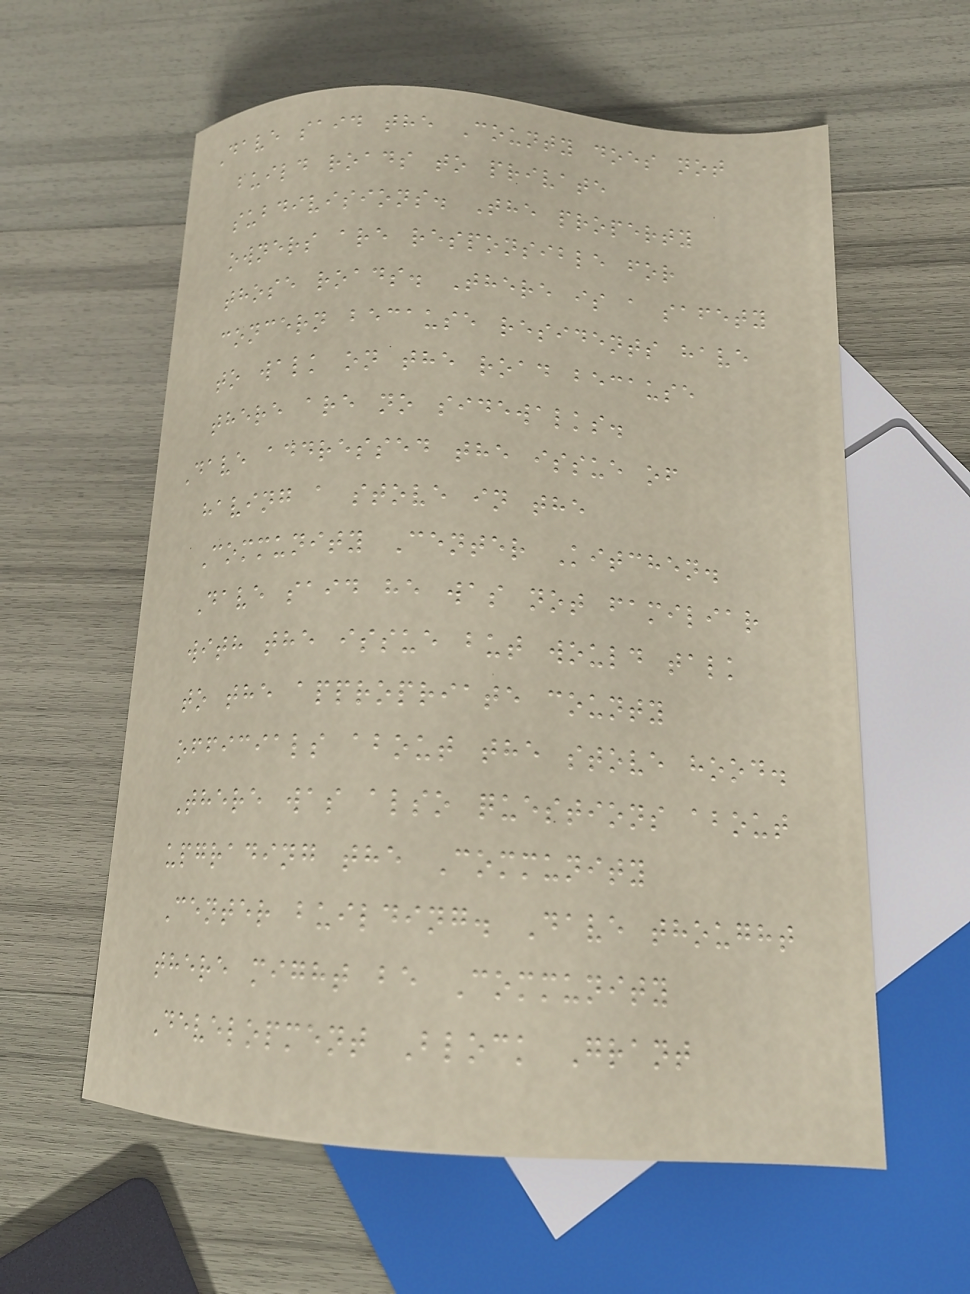Dave said the County does not
build roads to private
subdivisions. The property
owners are responsible for
those roads. There is a safety
concern because residents have
to walk on the road because
there are no sidewalks.
Dave addressed the issue of
having a stove in the
Community Center Kitchen.
Dave said he was not familiar
with the issue but would talk
to the appropriate county
officials about the stove hood.
There was also questions about
upgrading the Community
Center building. Dave thought
there might be Community
Development Block Grant
